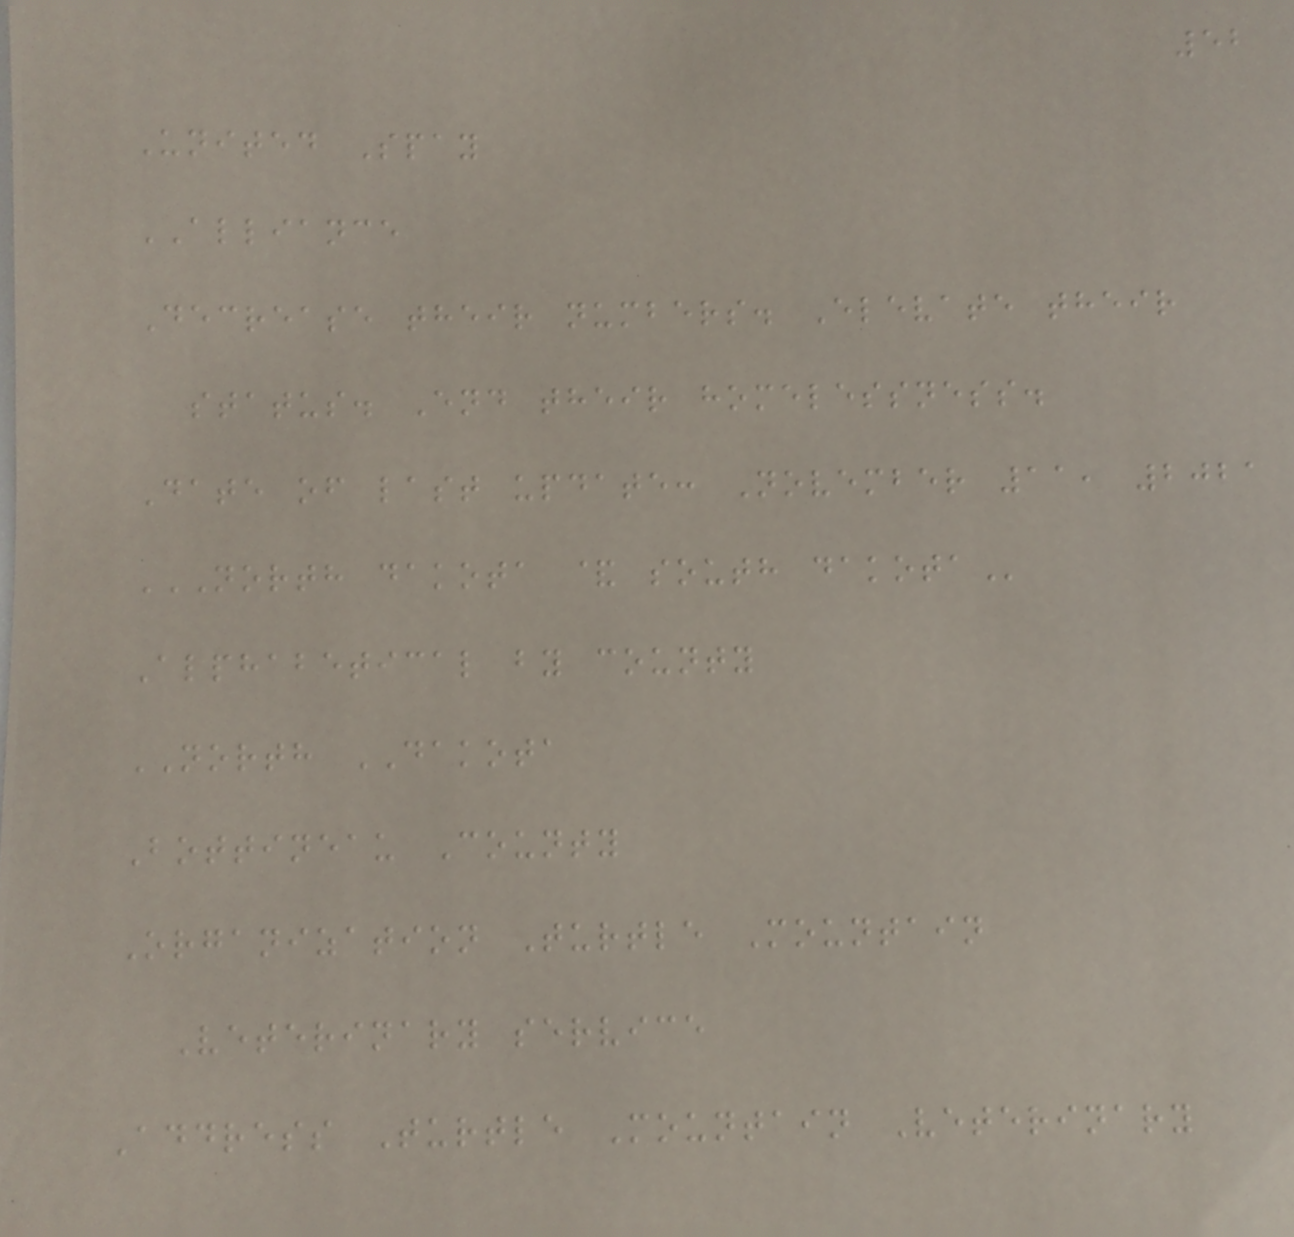52
United Spay
ALLIANCE
Decrease their numbers. Elevate their
status. End their homelessness.
Date of last update: November 11, 2021
NORTH DAKOTA & SOUTH DAKOTA
Alphabetical by county
NORTH DAKOTA
Bottineau County
Organization Turtle Mountain
Veterinary service
Address Turtle Mountain Veterinary
